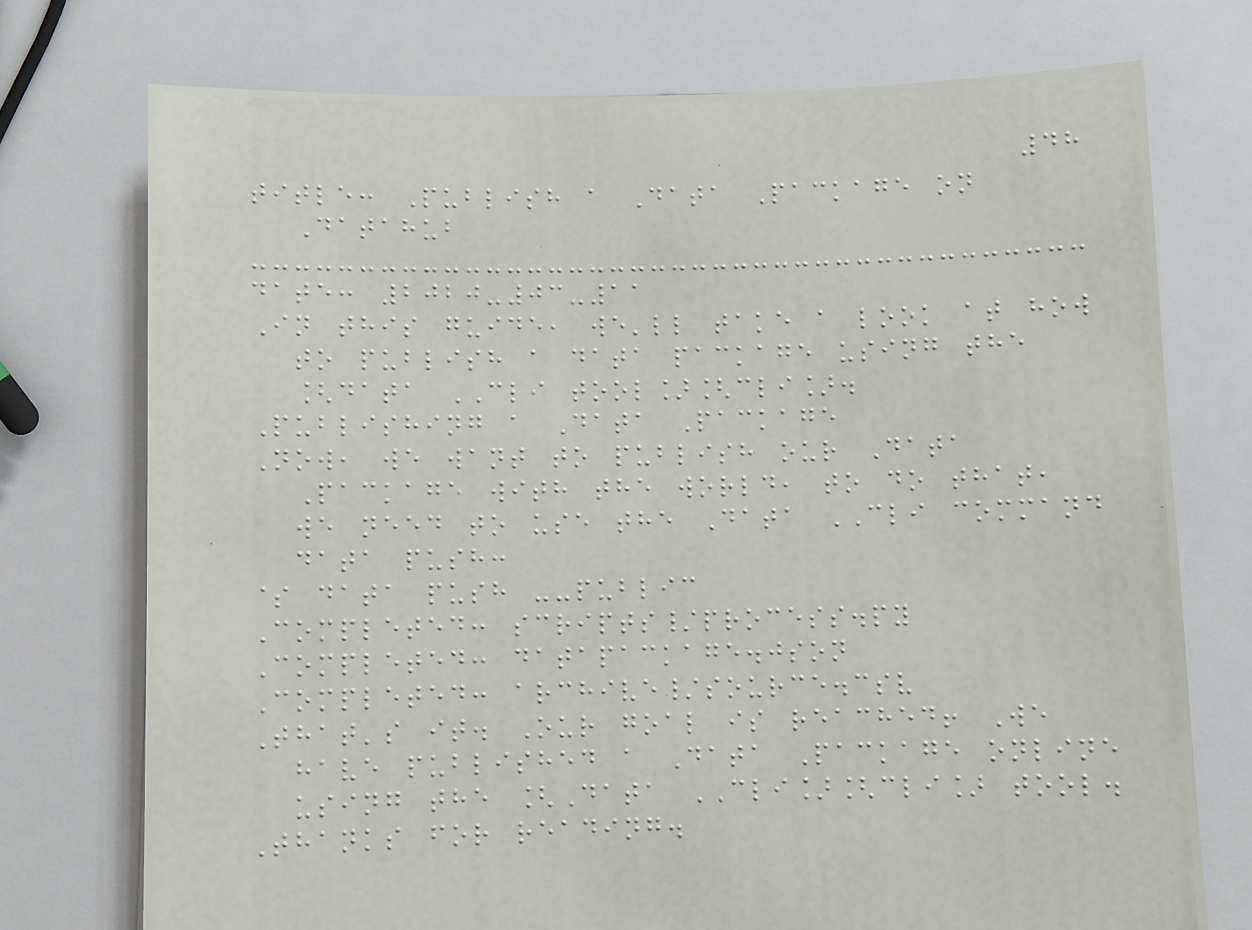48
title: Publish a Data Package on
Datahub
date: 2020-03-11
In this guide, we'll take a look at how
to publish a data package using the
[data CLI tool][cli].
Publishing a Data Package
Now, we want to publish our Data
Package with the world, to do that,
we need to use the Data CLI command
data push:
$ data push --public
Completed: scripts/process.py
Completed: datapackage.json
Completed: archive/source.csv
That's it. Our goal is reached! We
have published a Data Package online
using the [Data CLI][cli] tool.
Thanks for reading.
